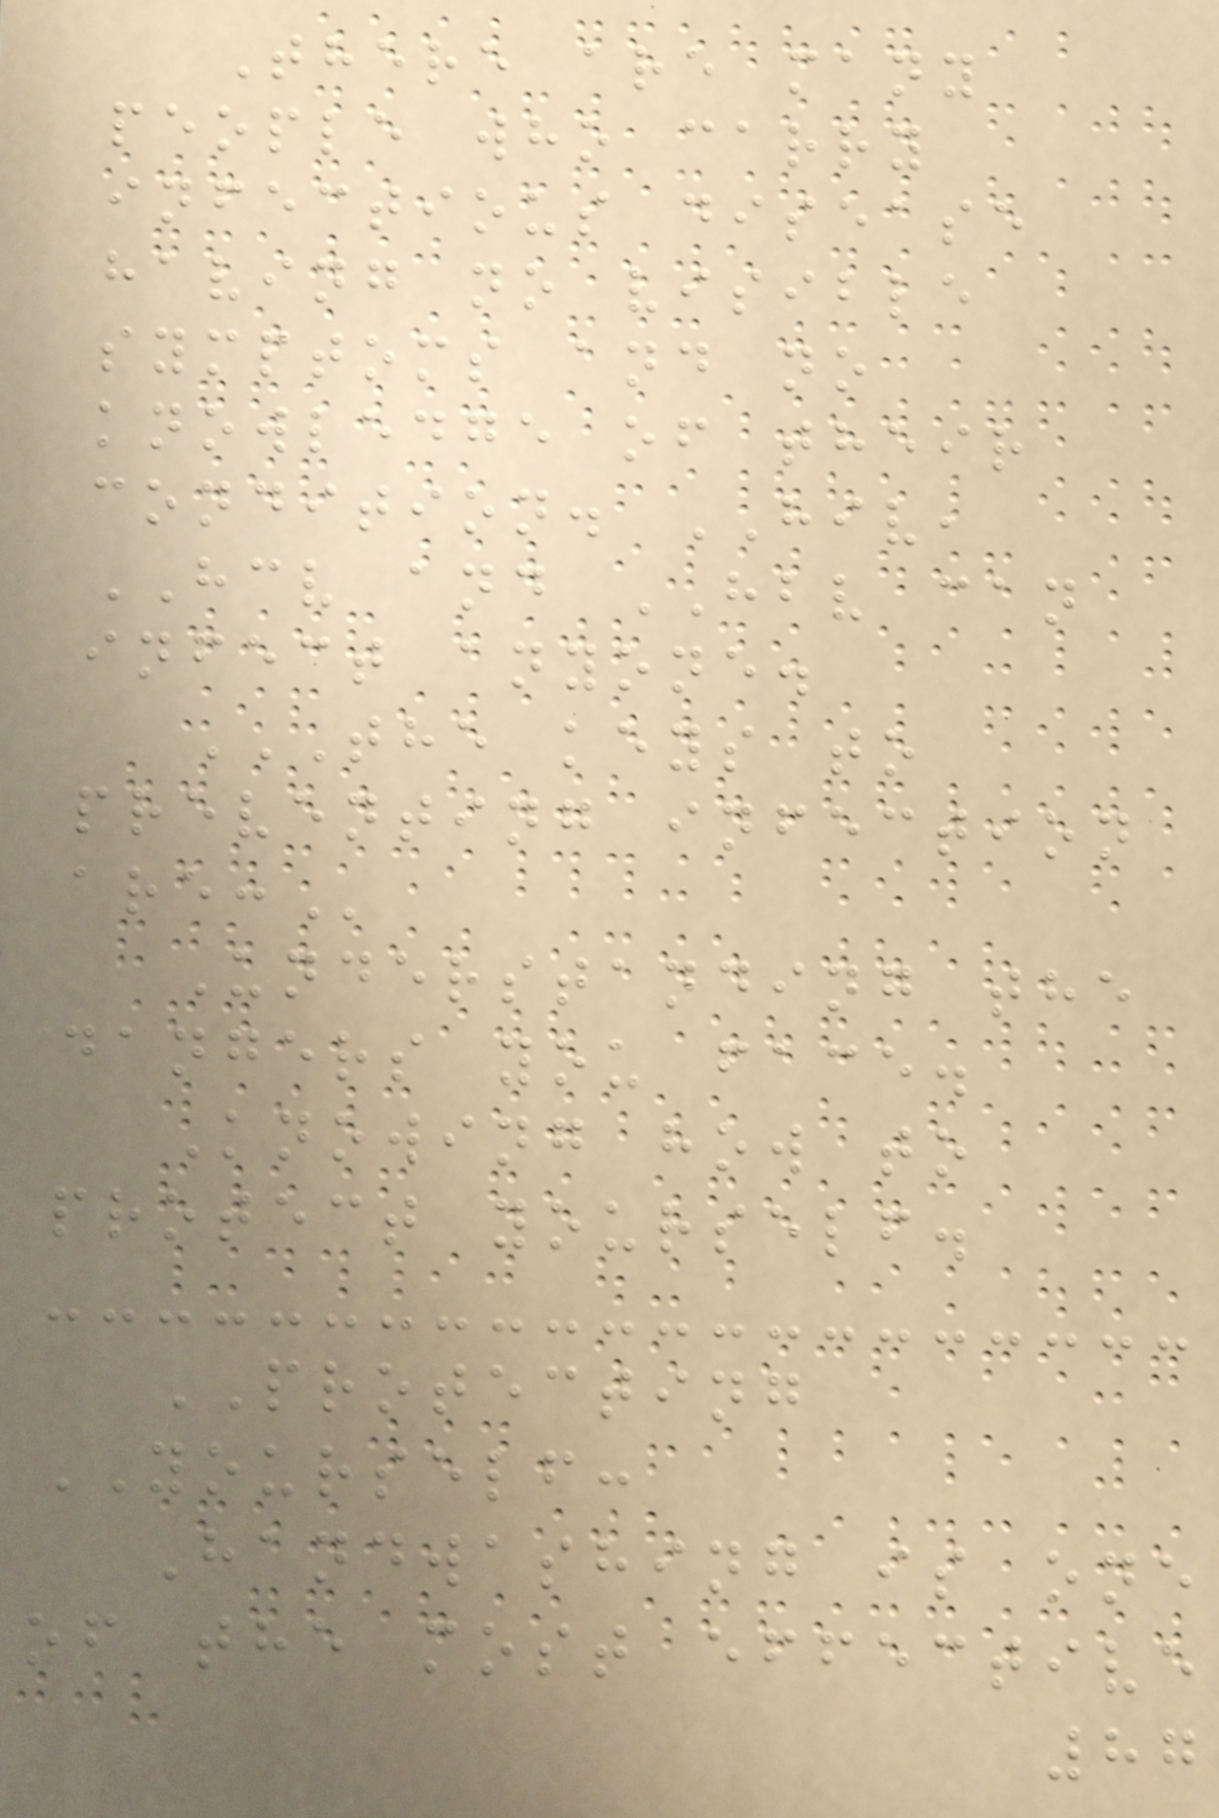There are many
people who carry
infectious disease
having no visible
symptoms and no
knowledge of their
condition. HIV,
HCV and HBV can
infect anyone.
THE KEYS TO
PREVENTING INFECTION
ARE:
Understanding the
dangers you face.
Knowing how to
protect yourself.
PROTECTING
YOURSELF:
Handwashing is one
of the most effective
87
